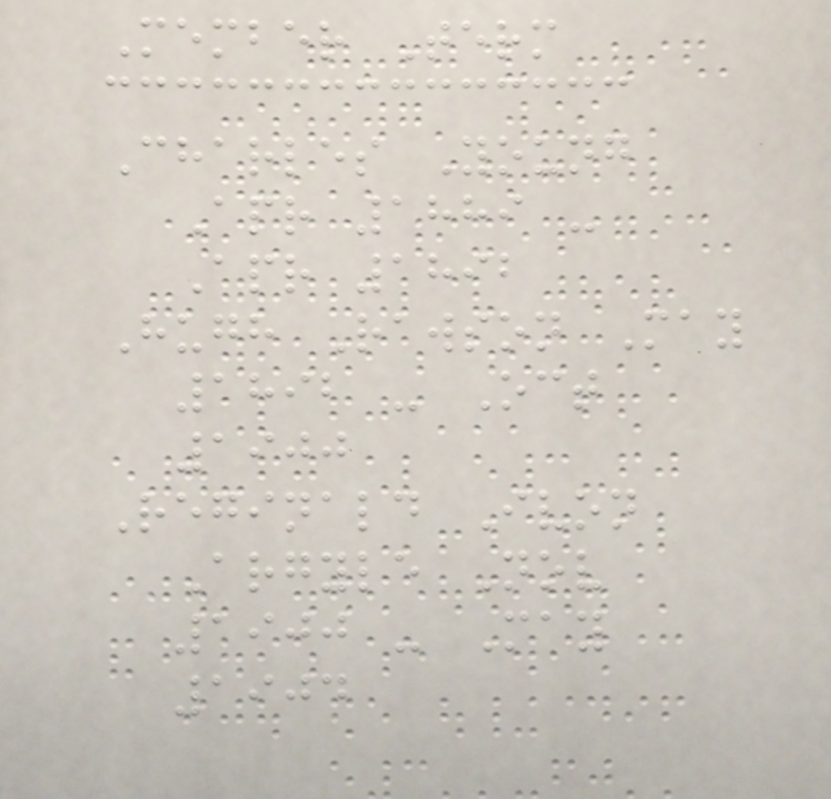Member Term
Charles Young
Apr 1889 -
Apr 1892
Hugh Rawson May
1892 - Oct
1900
Reginald Ivon
Argyle Nov
1900 - May
1904
